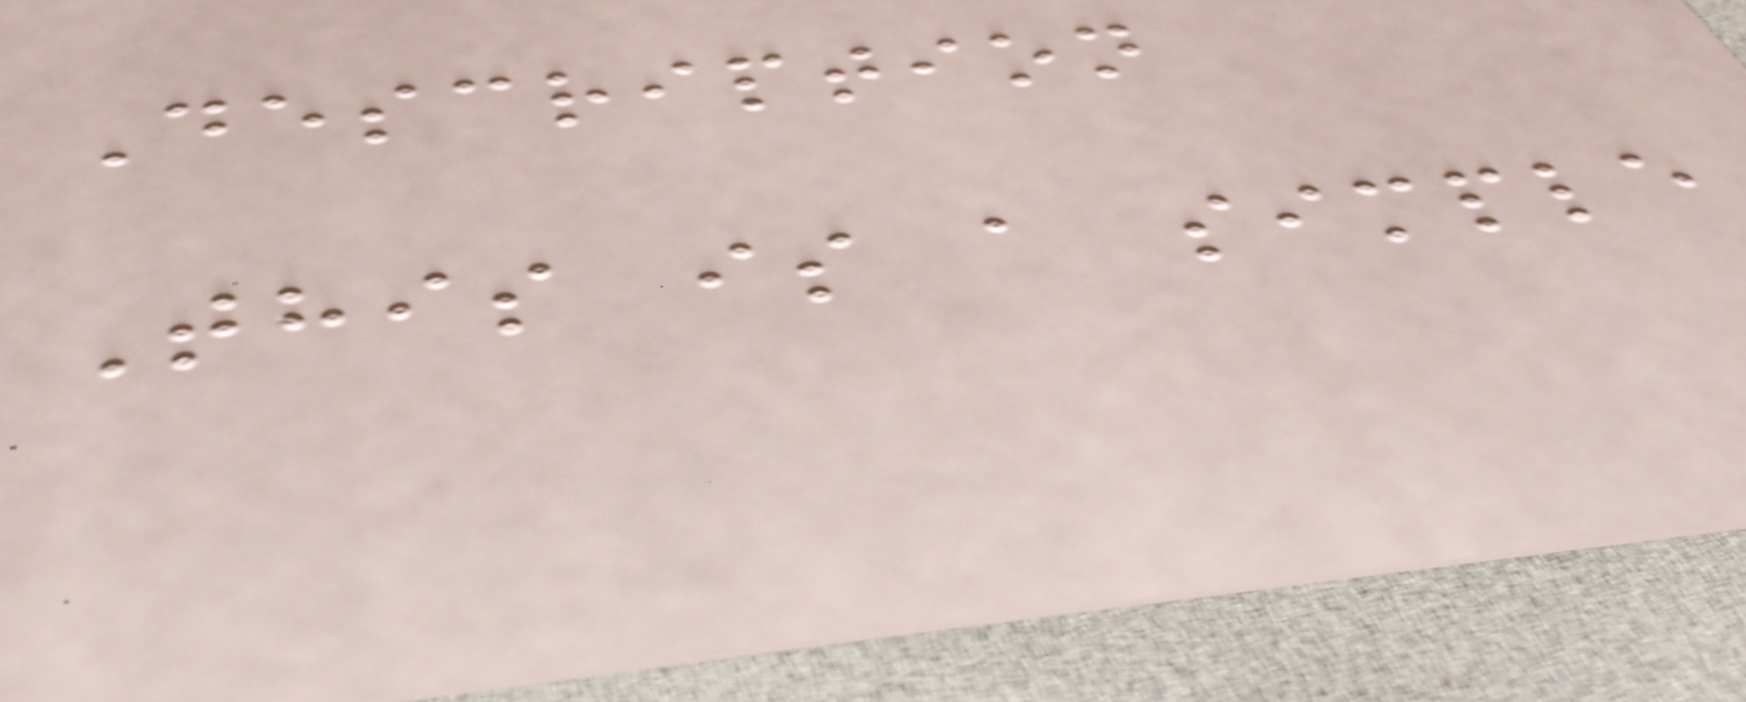Description
This is a simple
